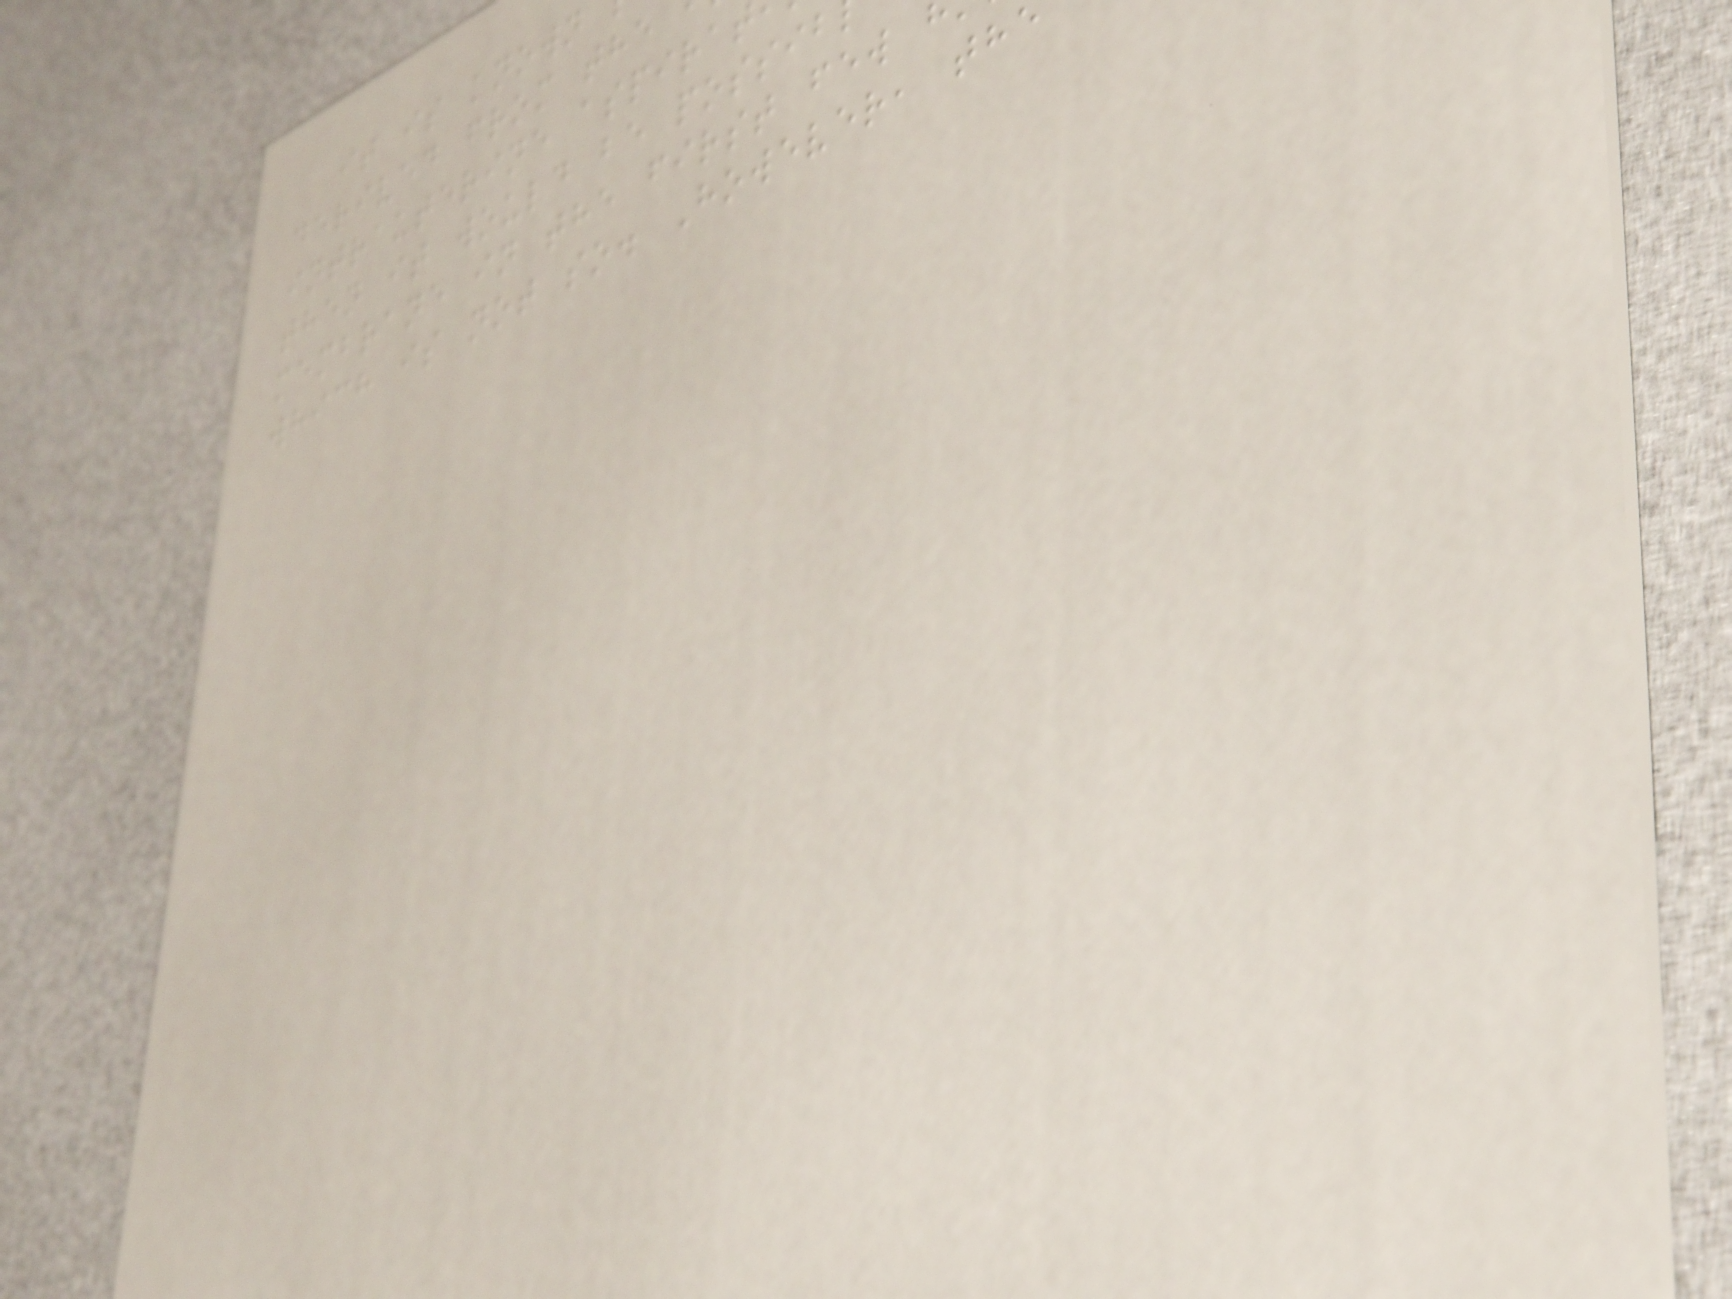it is known
derived from the
intrauterine aspirat
then it would be possib
membrane in the first few
which is not so. However, th
